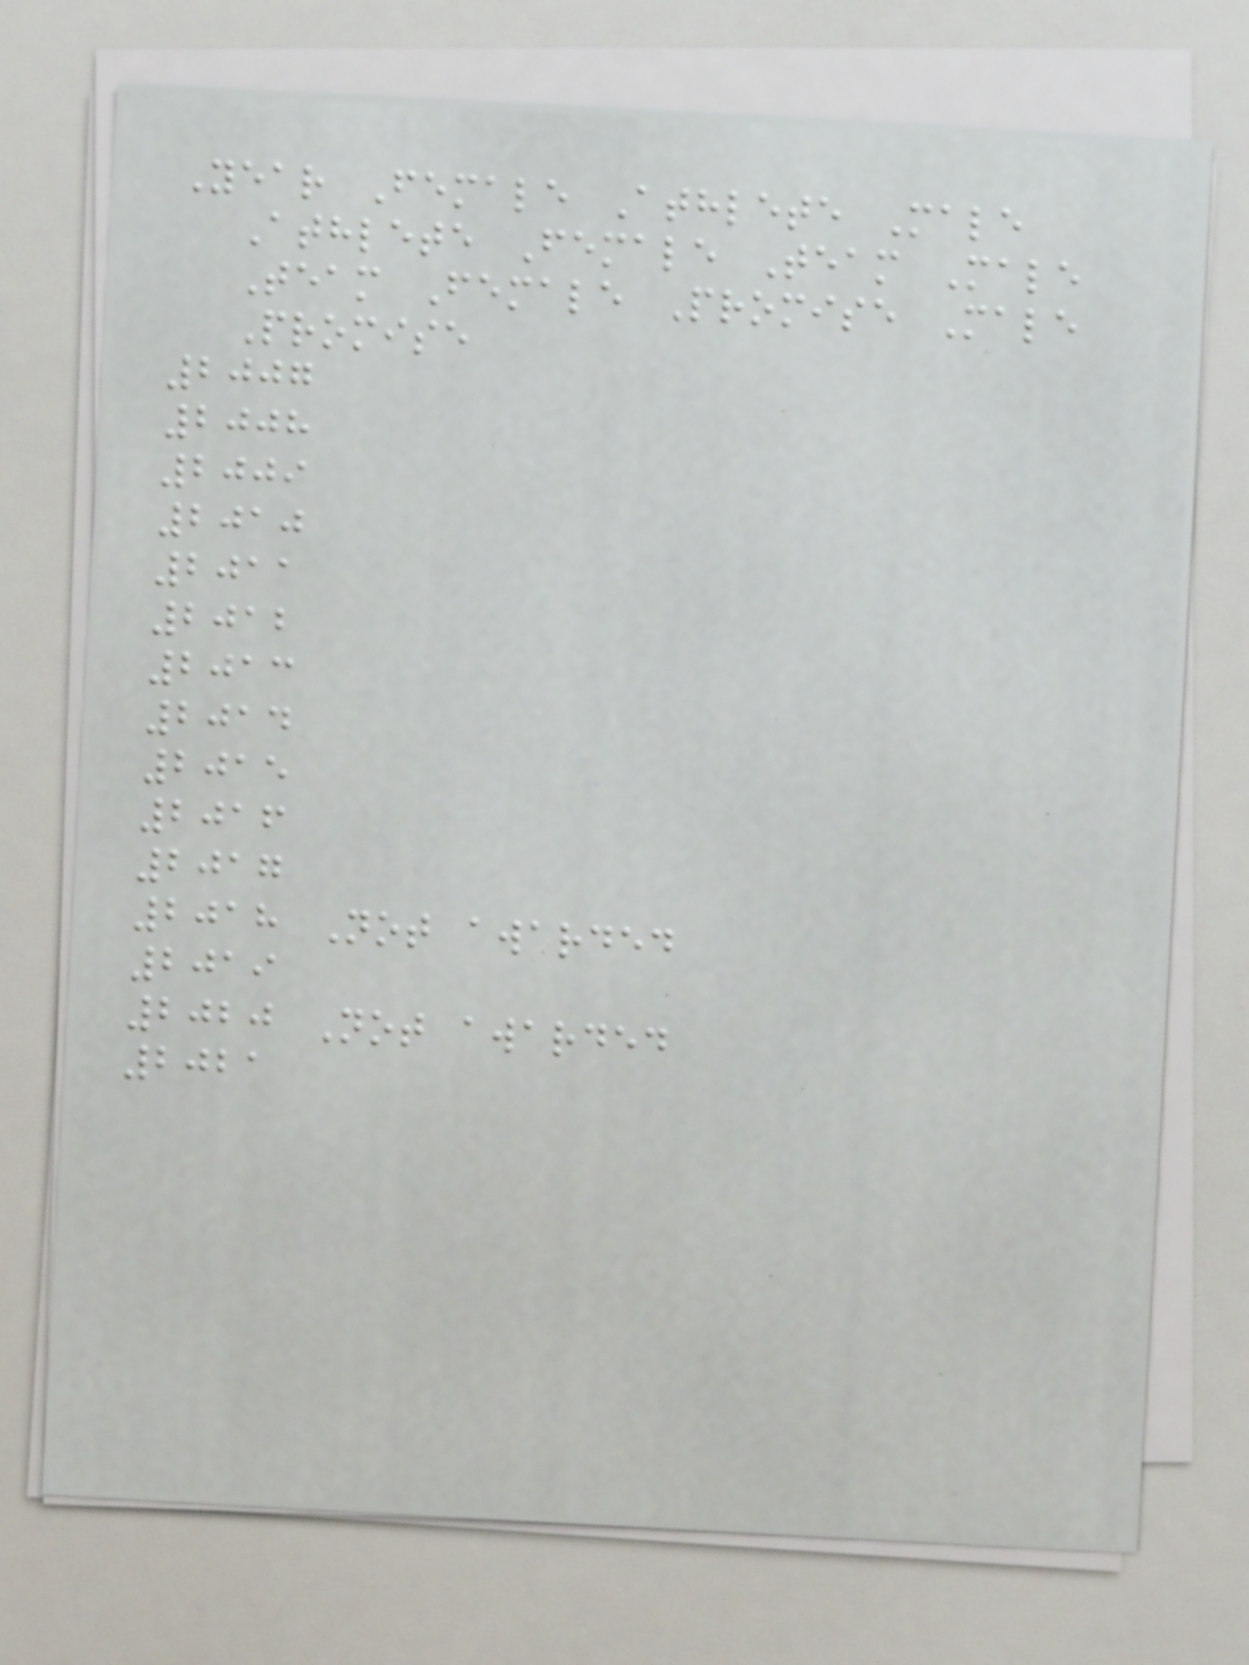Year Female Athlete Male
Athlete Female Team Male
Team Female Promise Male
Promise
2007
2008
2009
2010
2011
2012
2013
2014
2015
2016
2017
2018 Not awarded
2019
2020 Not awarded
2021
